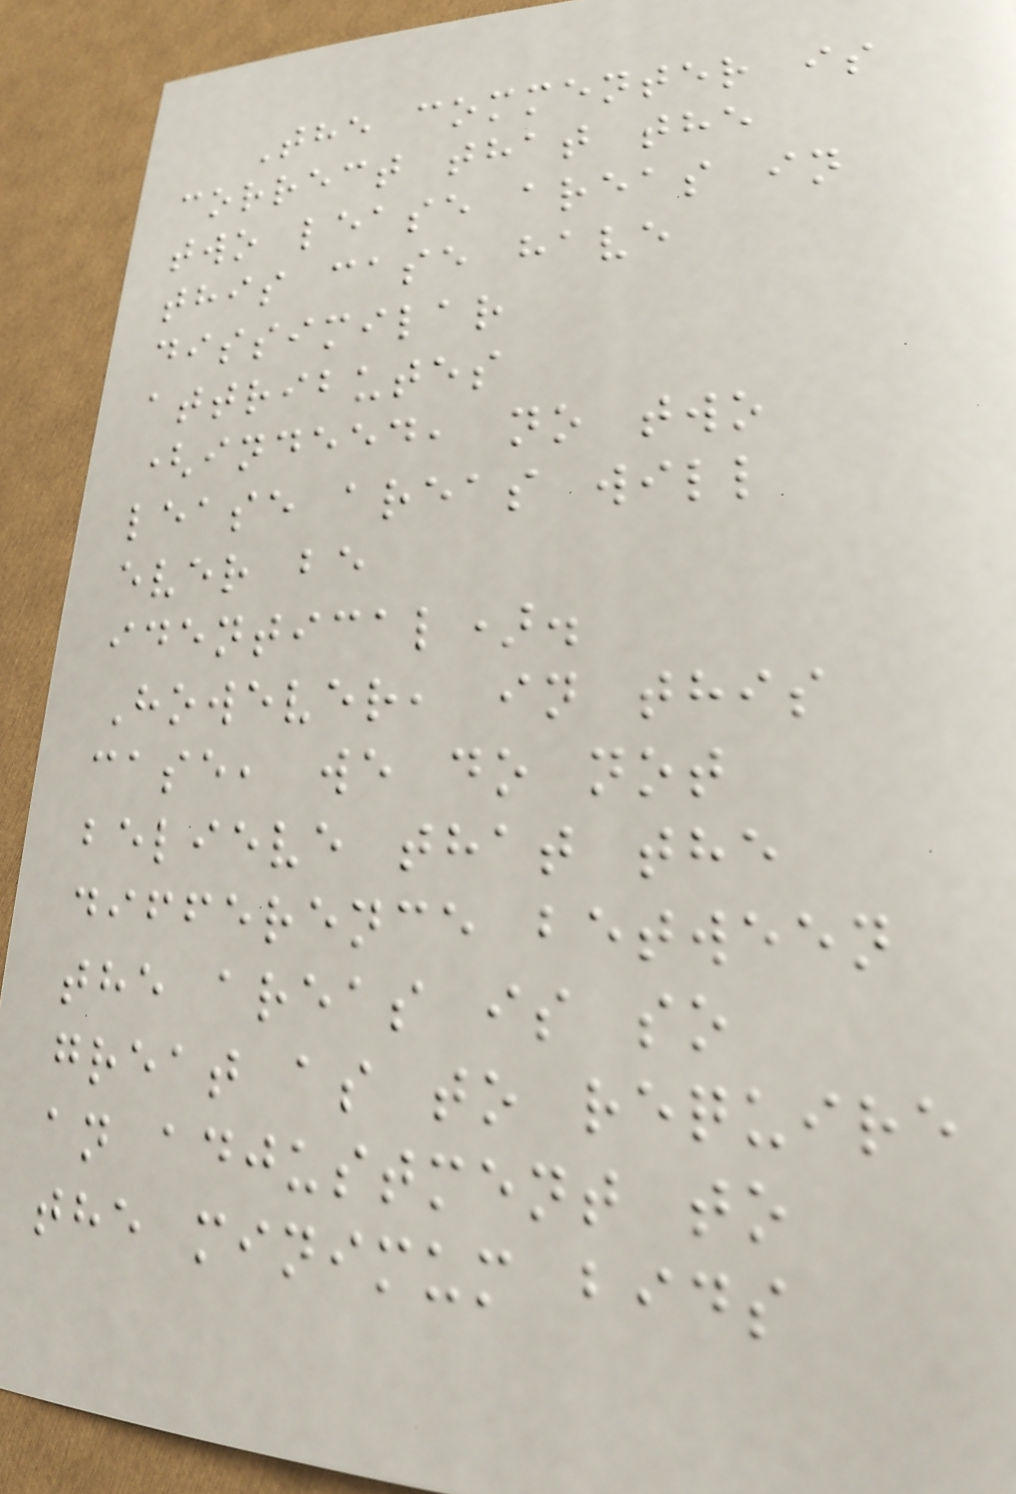The commenter is
correct that the
two lease areas in
this case have
dissimilar
attributes
(indeed, no two
lease areas will
ever be
identical).
However, in this
case, we do not
believe that the
difference between
the areas is so
great as to require
an adjustment to
the minimum bids
